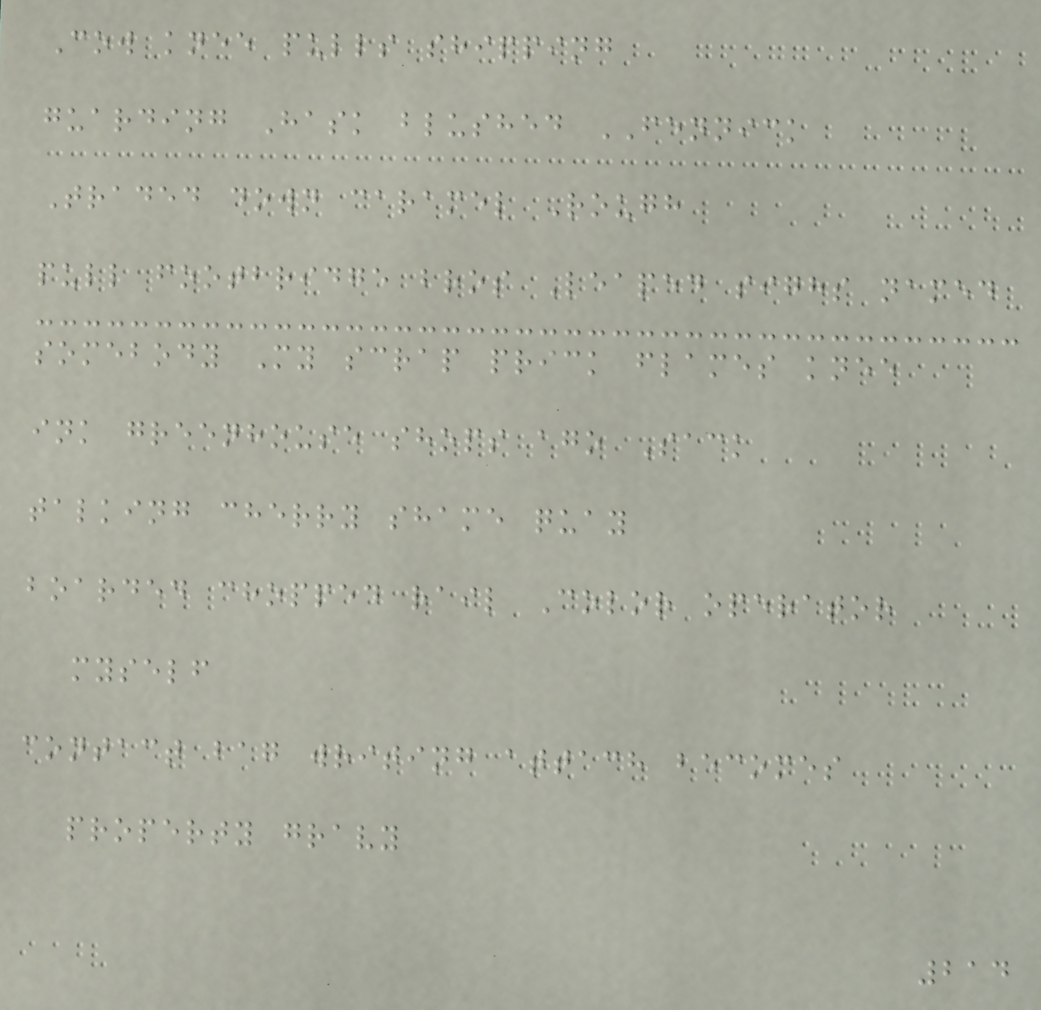Cow knee pulls shipping
guarding Hask blushed FENNICK
Traded down caramel Rough
pull footbridge bros Leaped sighs named
somebody My scrap prick flames knee
ink greenhouse shops ago Sack
talking cherry shame quay
boarded chopped rail Color operator
myself
contact bag writing attach becomes
property gravy
214
